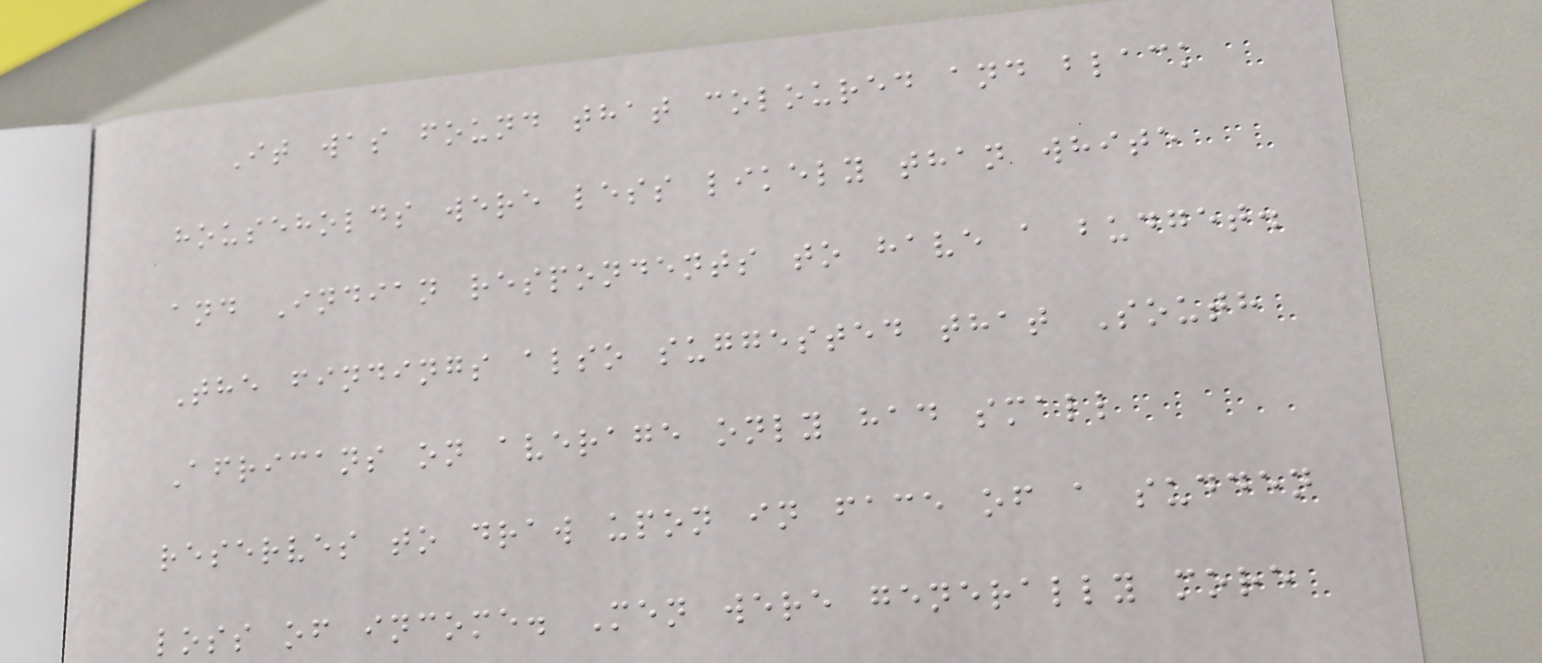It was found that coloured and black
households were less likely than white
and Indian respondents to have a budget.
The findings also suggested that South
Africans on average only had small
reserves to draw upon in face of a sudden
loss of income. Men were generally more
